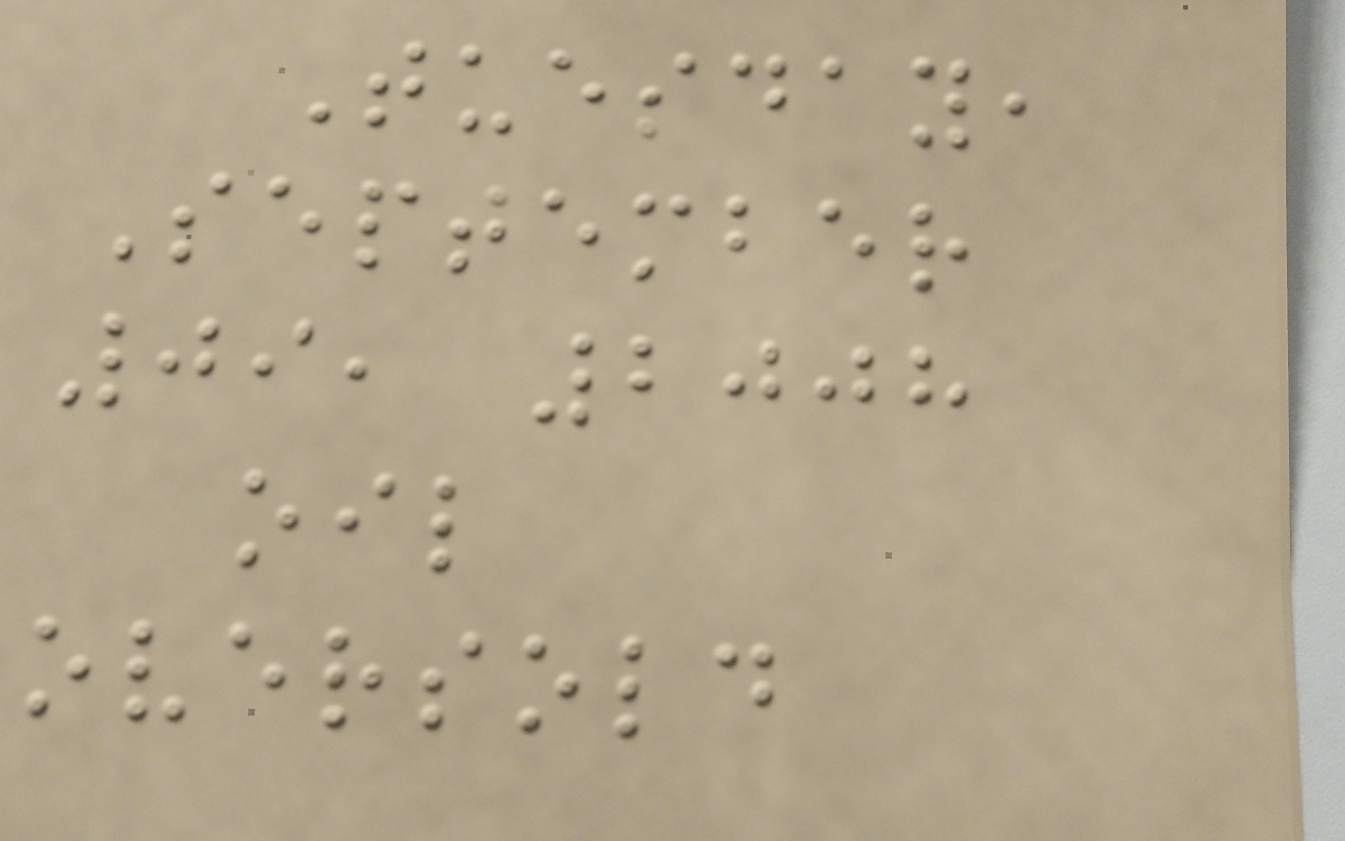Tuesday,
September
09, 2008
oil
oversold
